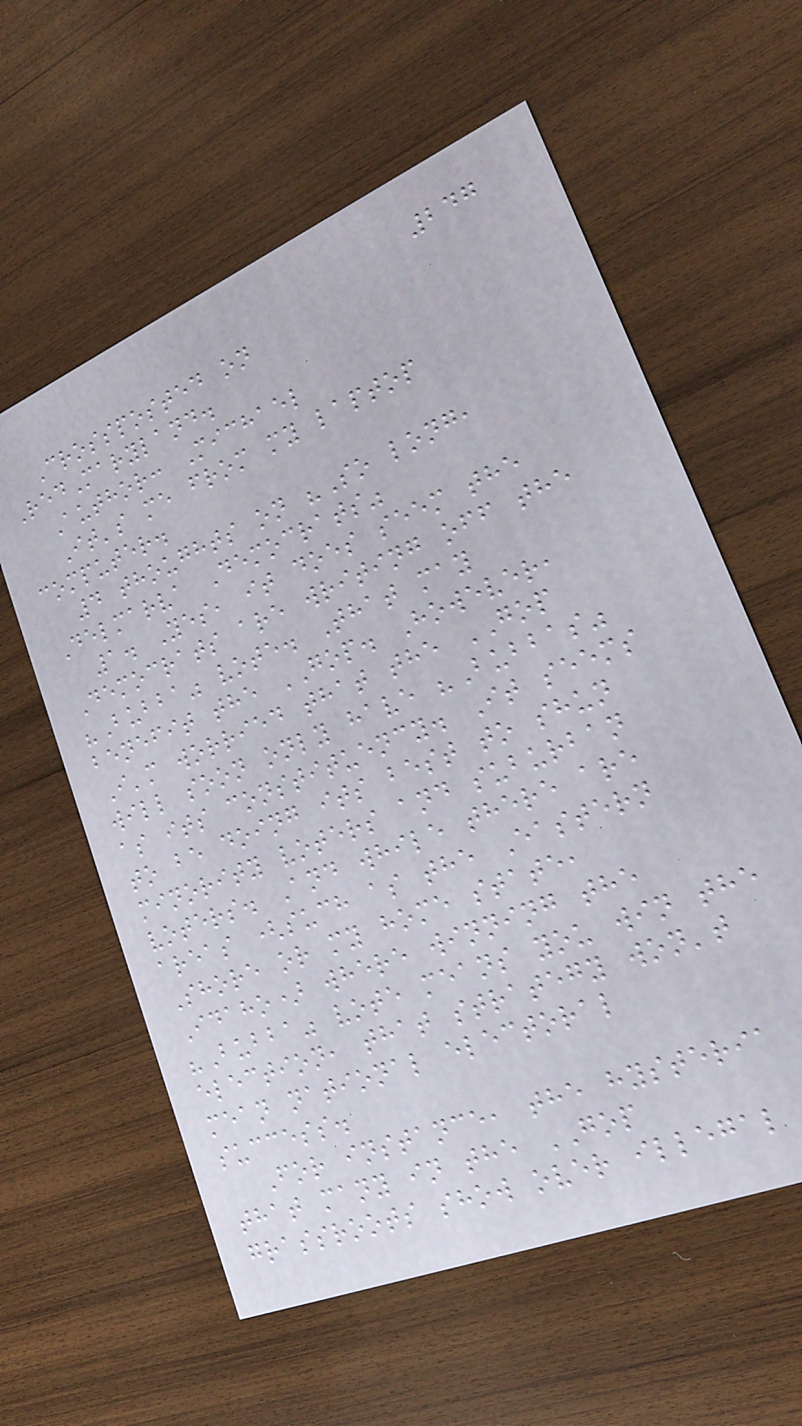247
Crossposted on
RedMaryland.
Author: Michael
It's me from my laptop
computer.
4 thoughts on "So long,
Delmarva Democrats"
1. Yes, it does seem the
Democrats are writing off the
"Bubba" vote. That may
benefit the GOP. However,
I'm worried that the GOP
will soon only have "Bubbas"
as its constituency. It seems
to be doing its best to shun
minority voters and suburban
voters. And while there are
areas (such as the Eastern
Shore or my home state,
Idaho) where winning the
"Bubba" vote means you win the
election, that strategy won't
mean national electoral
success.
For instance, the hysteria
that many in the GOP
grassroots show over illegal
